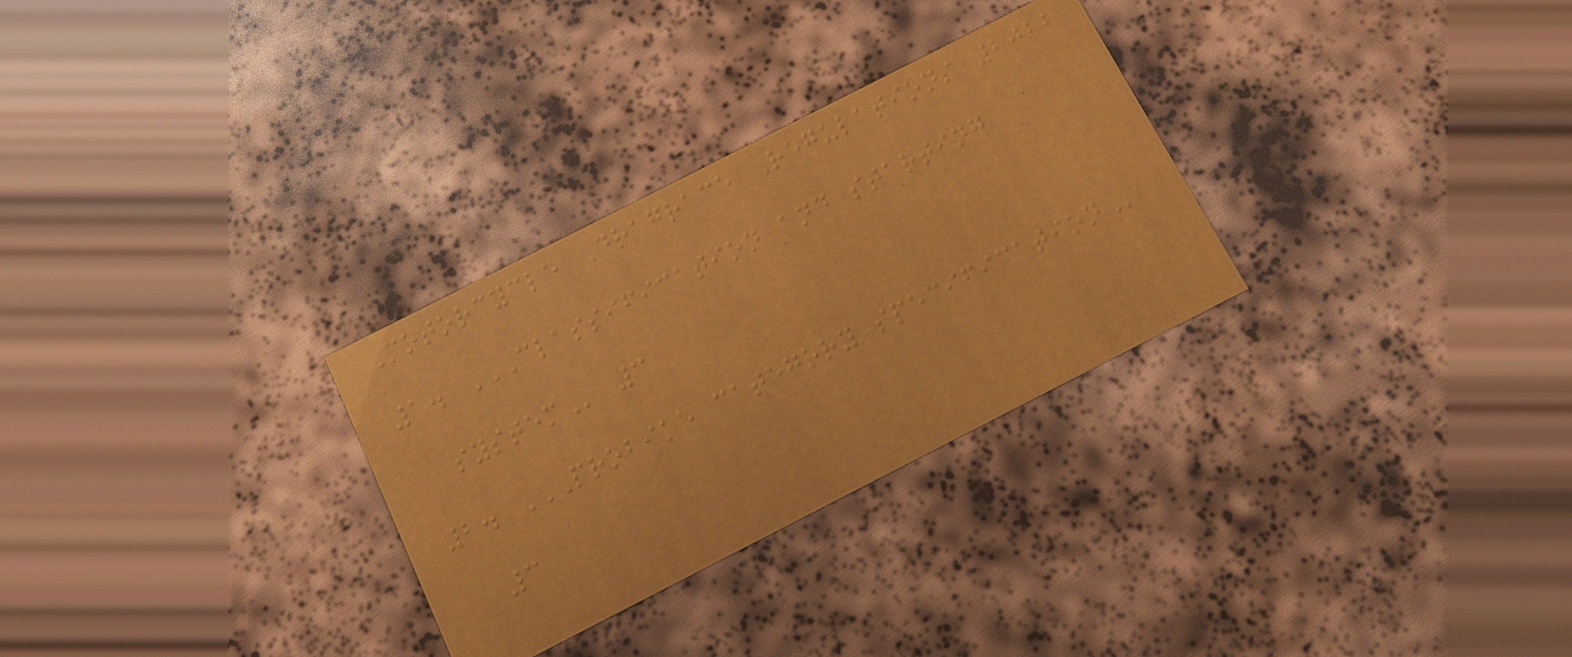Motorcycle Dragrace Regulations 2022
1. CLASSIFICATION AND STARTING
SYSTEM 3
2. PROBIKE CATEGORY SPECIFICATION
3
